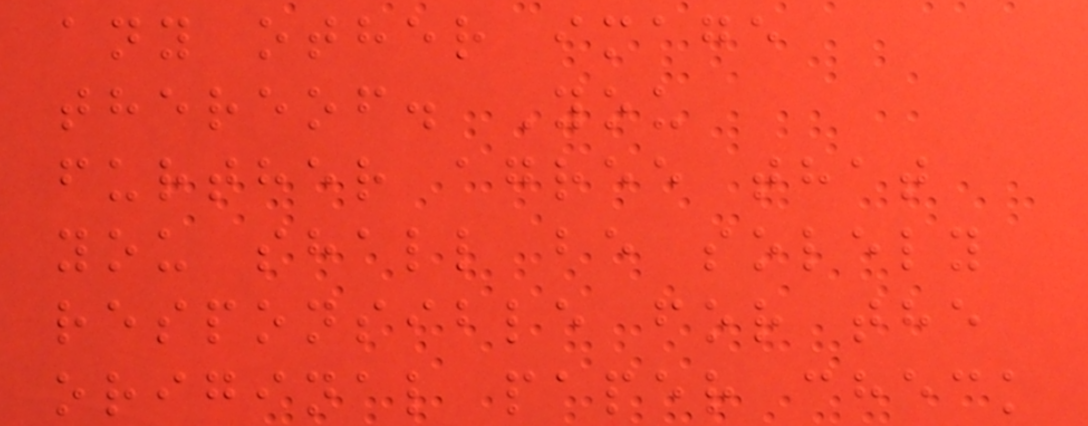any other image
thereof. You
further agree that
you shall be solely
responsible for the
original paper check
